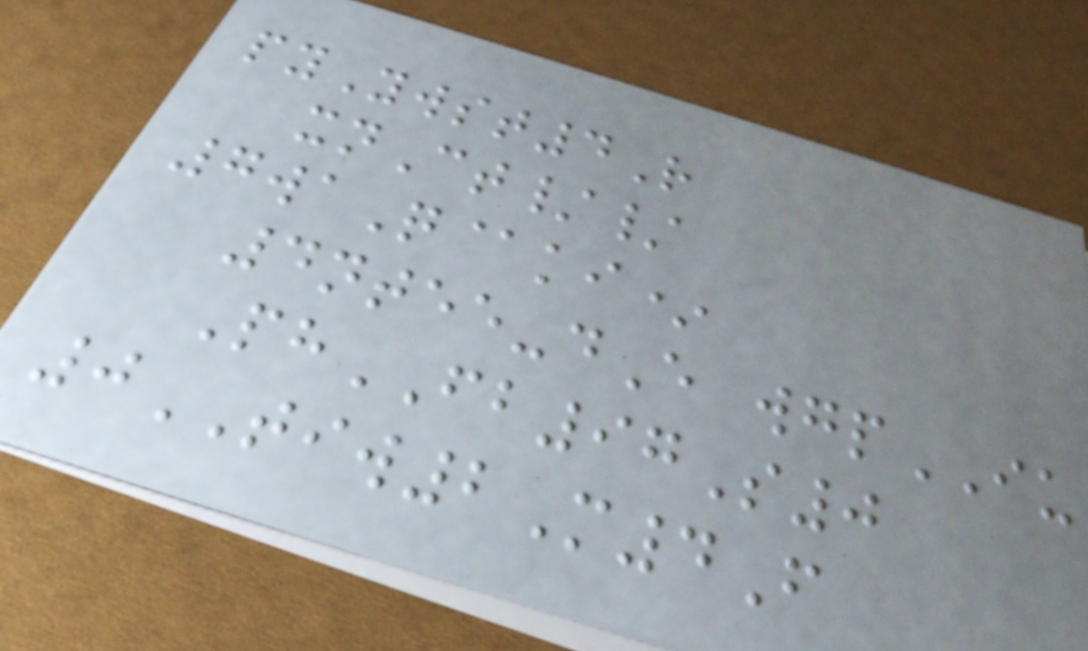pyYwst4R
xnCt//
7waQ@ki*
4ntee-dE wgpIU
PhFB97S0
0TIW2M4F
